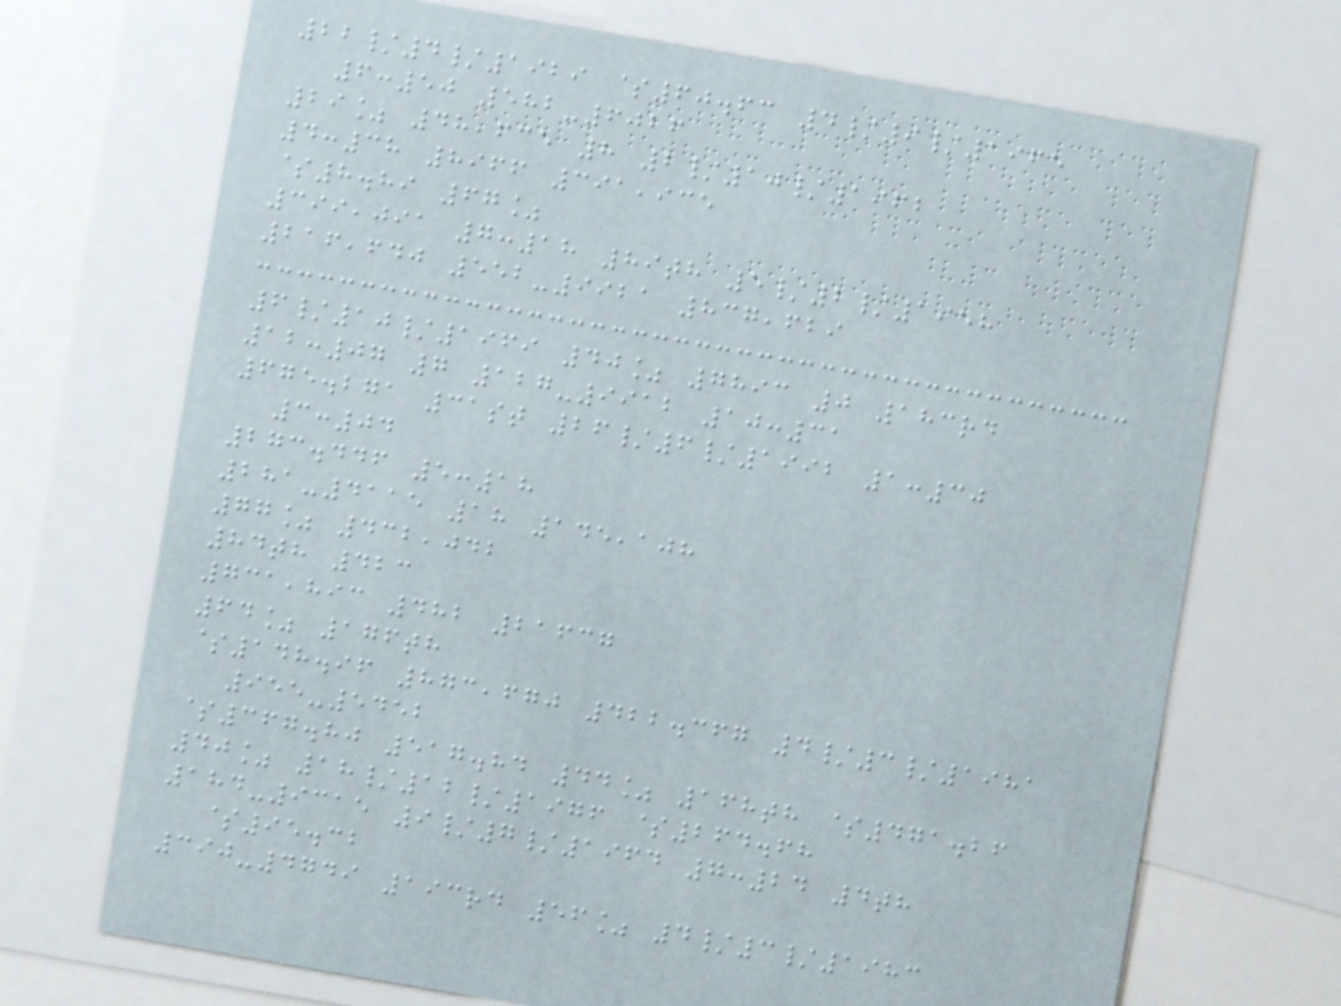22/4/1929 $60.63 4/9/1965
6:50 582-6026
29% 48,635 8 2/10/1962
4:38 8966 391,935
$8.89 67%
399,091 7:18 89th 5/2/1958
216,640 552-9921 837,629
6/10/1969 40% 7893 0 183rd
12:07 7 127-9912 10:31
675.271 31st 26/6/1992 1:30
3:04
273.446 5:18
281-4115 18 145,108
77% 432,042
84th 423
731,893 482 21637
64% 176th
$148.96 873,670 422.367 4/3/1981
955-5452
$367.80 517.84 44% 168th $471.26
40% 18/12/1976 $264.68
184-9315 9/7/1964 7:24 4th
$95.32
390-4749 193rd 56% 4/3/1983
